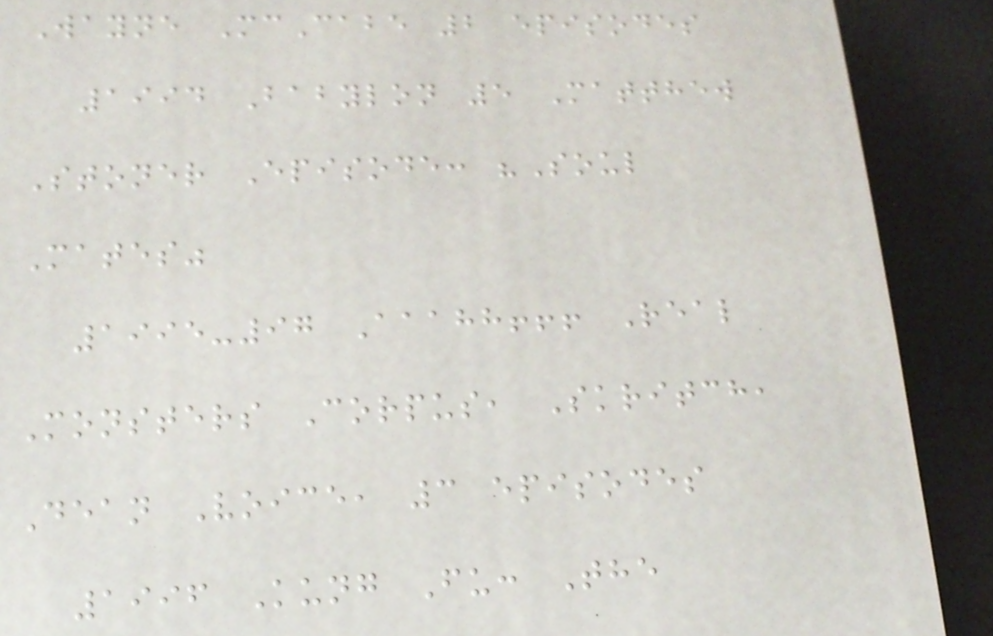Wayne McCabe 2 episodes
1994 Babylon 5 Matthew
Stoner Episode: "Soul
Mates"
1995-97 Aaahh!!! Real
Monsters Corpus, Skritch,
Dean Voice, 3 episodes
1996 Kung Fu: The
